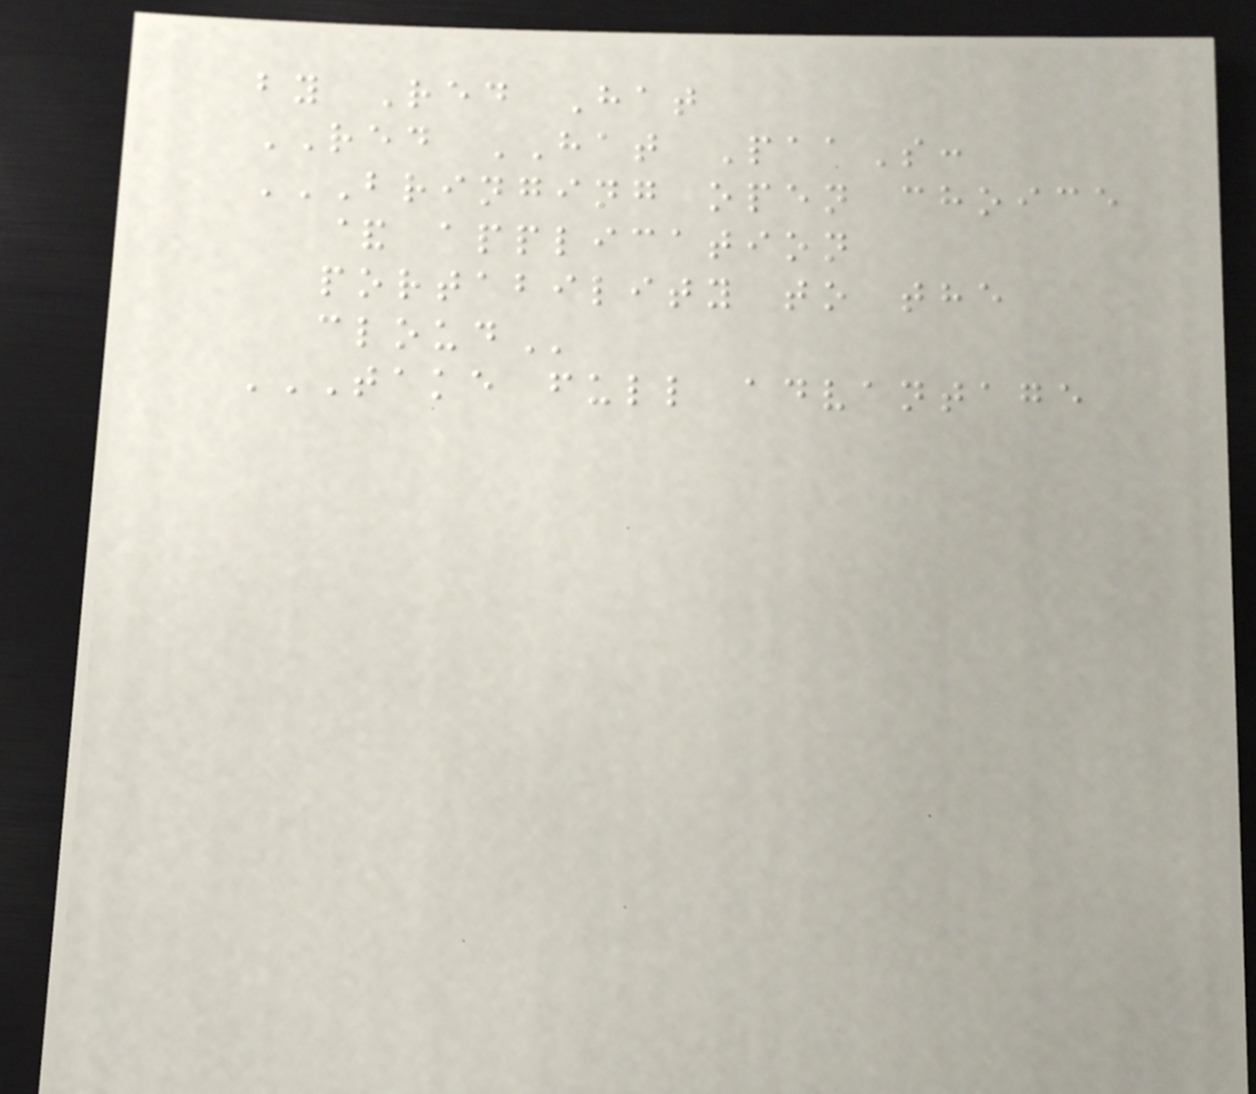by Red Hat
RED HAT PaaS:
BRINGING OPEN CHOICE
& APPLICATION
PORTABILITY TO THE
CLOUD
TAKE FULL ADVANTAGE
